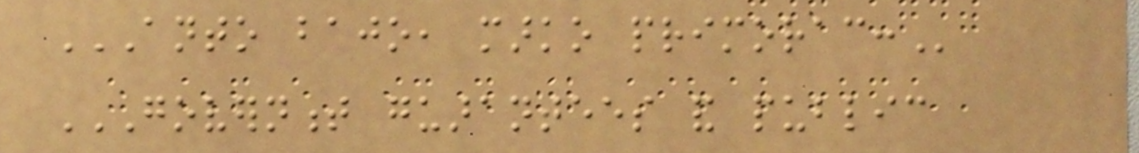ANTO BAJO, MARKO PRIMORAC:
GOVERNMENT GUARANTEES AND PUBLIC
